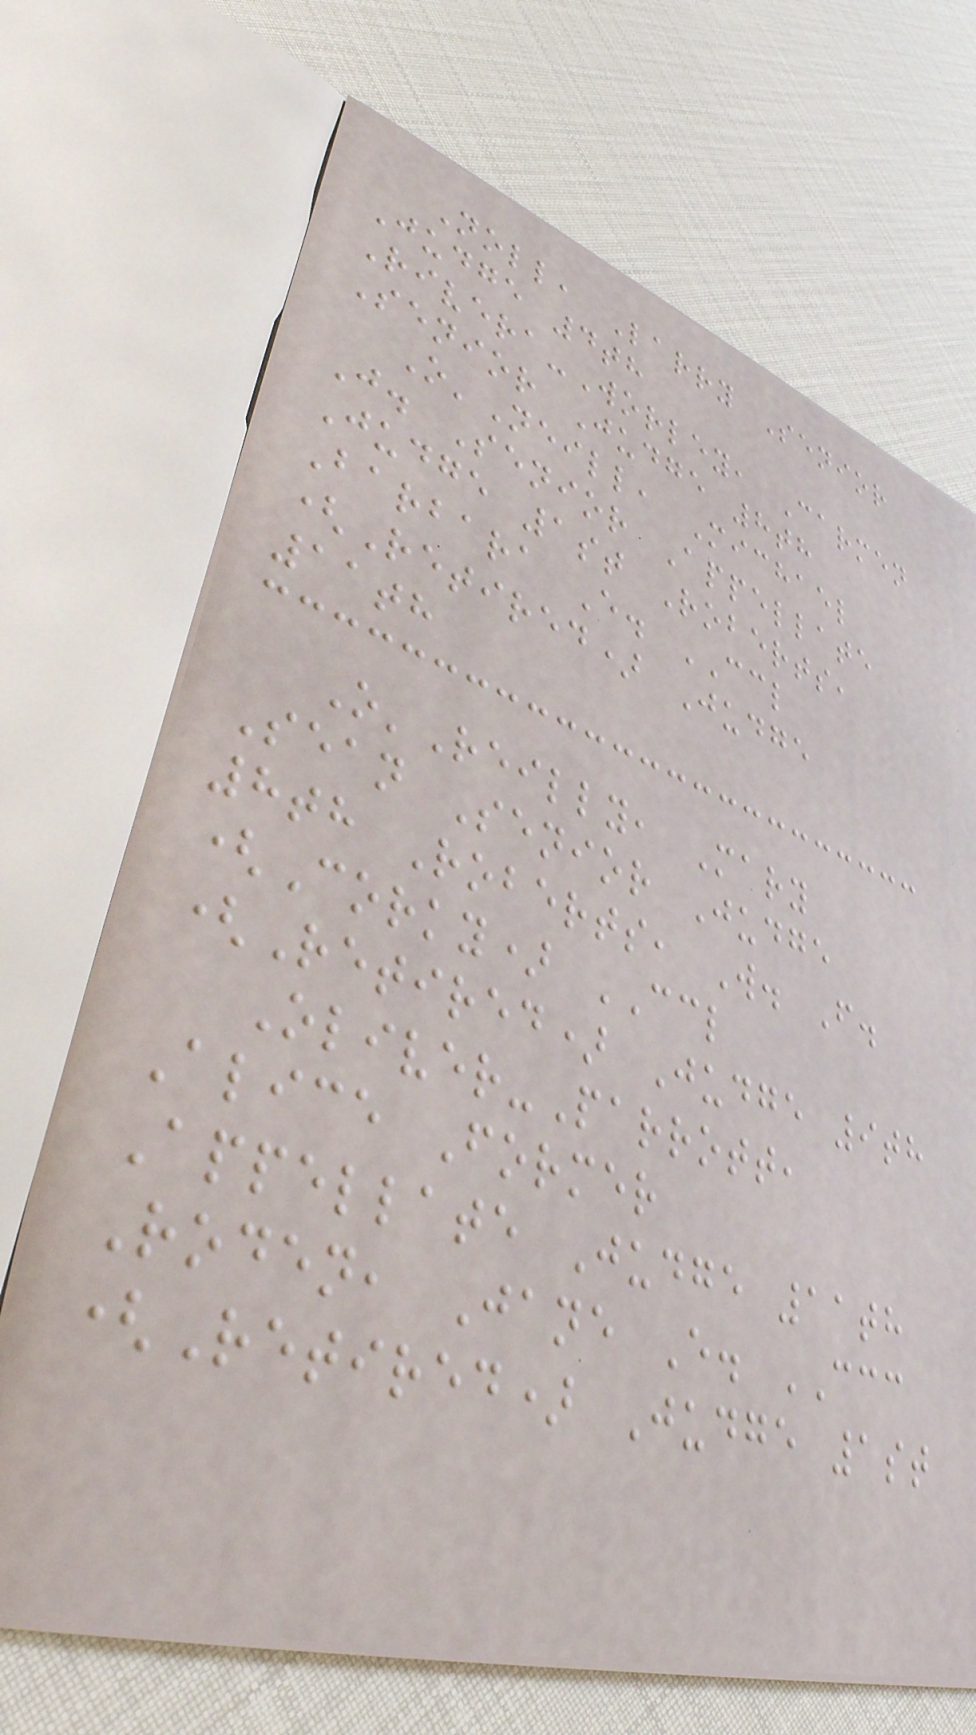Noll, Larry Senior
Judge 4th
Rivera-Worley, Carmen
Senior Judge 8th
O'Neill, Michael
J. Senior Appellate
Judge 1st Roberts,
Barbara E. CCL
(Retired) Judge
11th
O'Reilly, Mary
Sean Senior Judge
8th Roberts, W. F.
(Corky) CCL
(Retired) Judge 9th
Oliver-Parrott,
Alice Former
Appellate Judge 11th
Roden, Jane E. CCC
(Retired) Judge 1st
